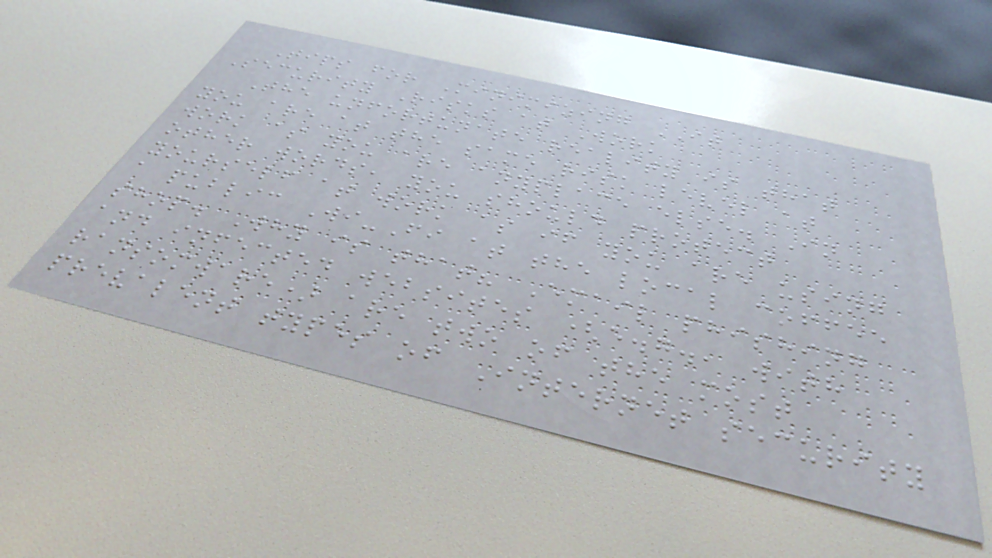Tips for Minimizing IT
Security Risks at Work
The unfortunate reality is that
you are at the same risk level at
work as you are anyplace else. In
other words, you should protect
yourself at work as if you are using
a public Wi-Fi at the local coffee
shop. Why is that? Email phishing
and infected websites (e.g., with
ransomware) are two of the most
prevalent types of Internet security
